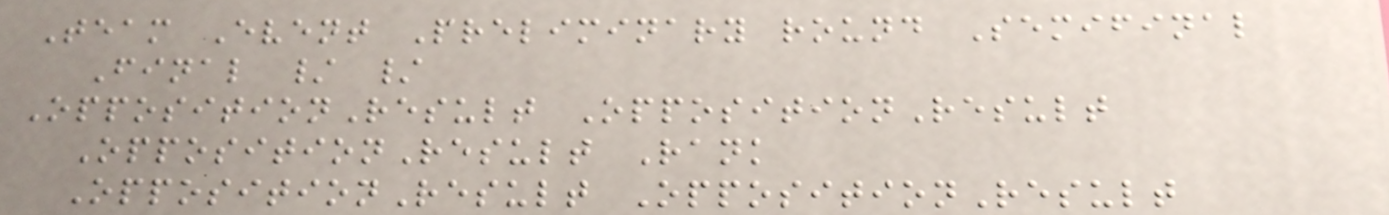Team Event Preliminary round Semifinal
Final / /
OppositionResult OppositionResult
OppositionResult Rank
OppositionResult OppositionResult
